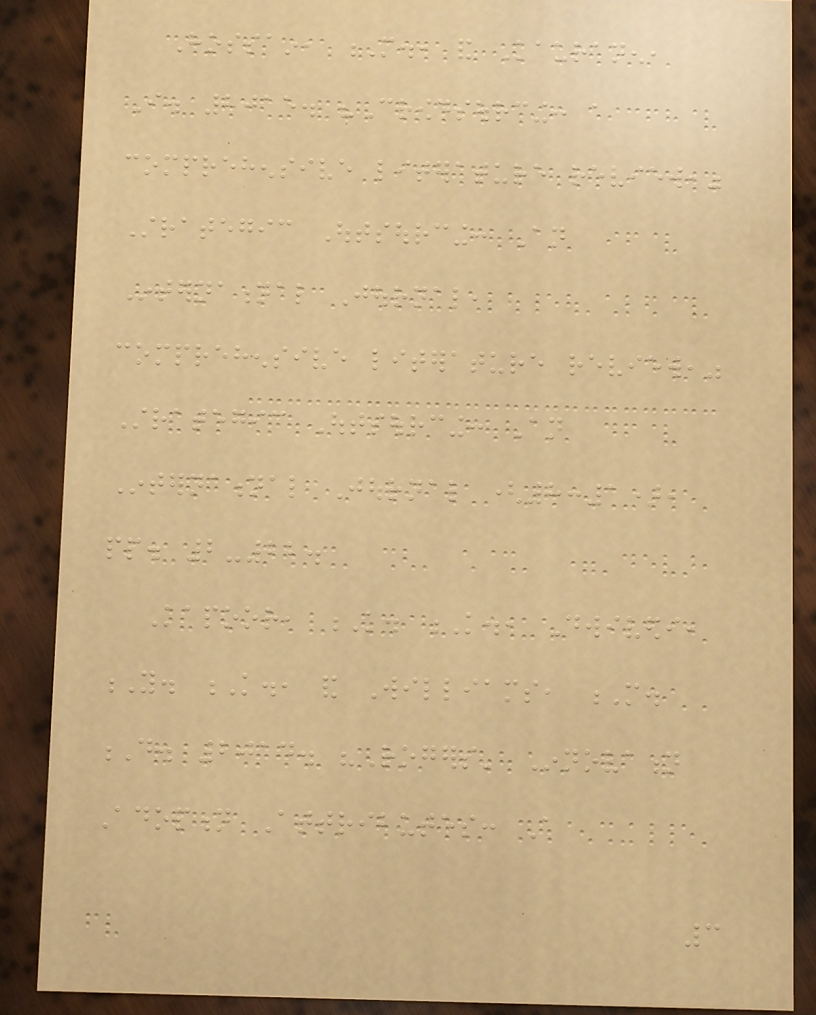Hossain, M., and Kauranen,
I. 2015. "Crowdsourcing: a
comprehensive literature review,"
Strategic Outsourcing: An
International Journal,
comprehensive literature review,"
Strategic Outsourcing: An
International Journal (8:1),
pp. 2-22.
Kapoor, K. K., Dwivedi,
Y. K., and Williams, M.
D. 2014. "Rogers' Innovation
Adoption Attributes: A
3
